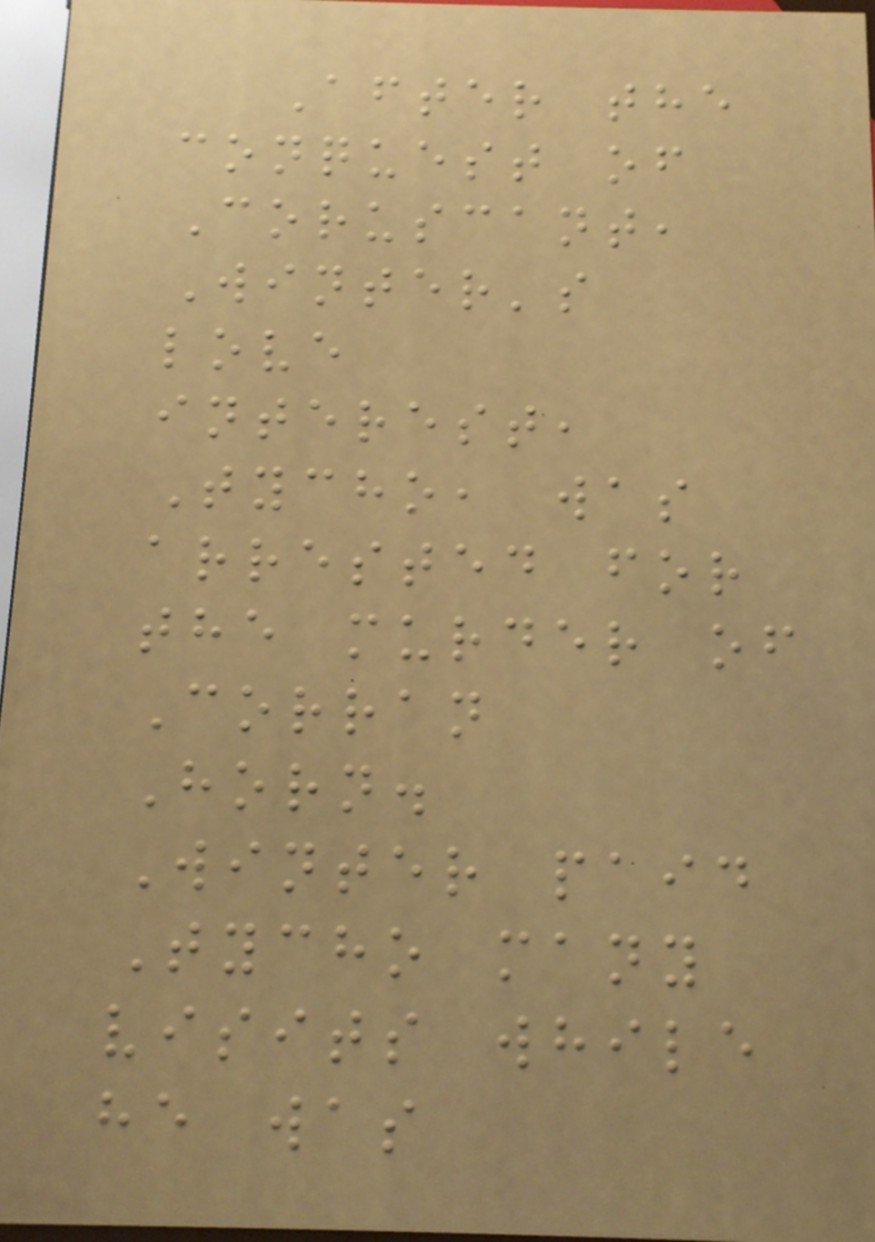After the
conquest of
Coruscant,
Winter's
love
interest,
Tycho, was
arrested for
the murder of
Corran
Horn.
Winter paid
Tycho many
visits while
he was
